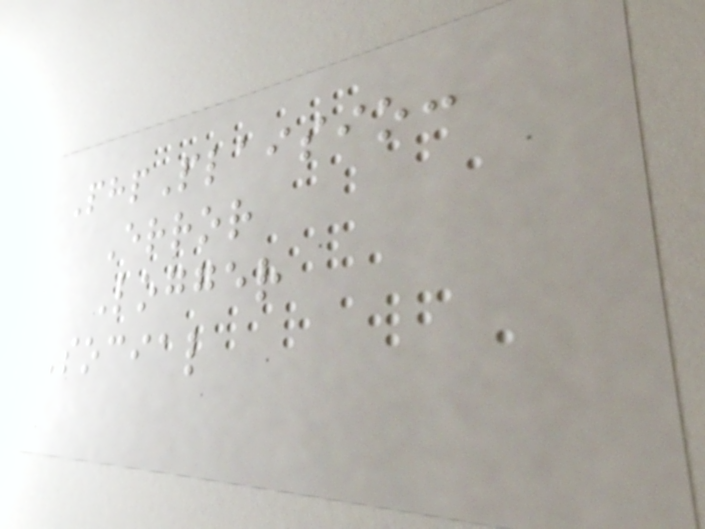PhpPlaisio:
Error
Logger
Social
